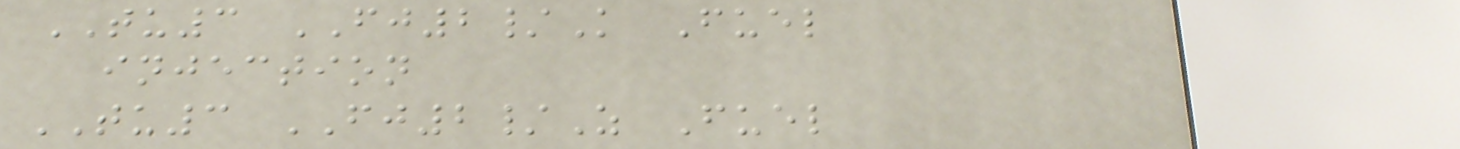TU3 FJ2/K Fuel
injection
TU3 FJ2/Z Fuel
